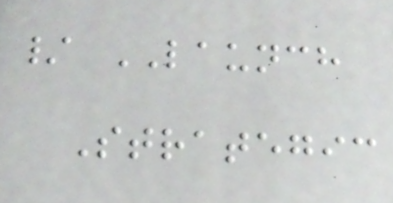/ LAUNCH
Strategic
